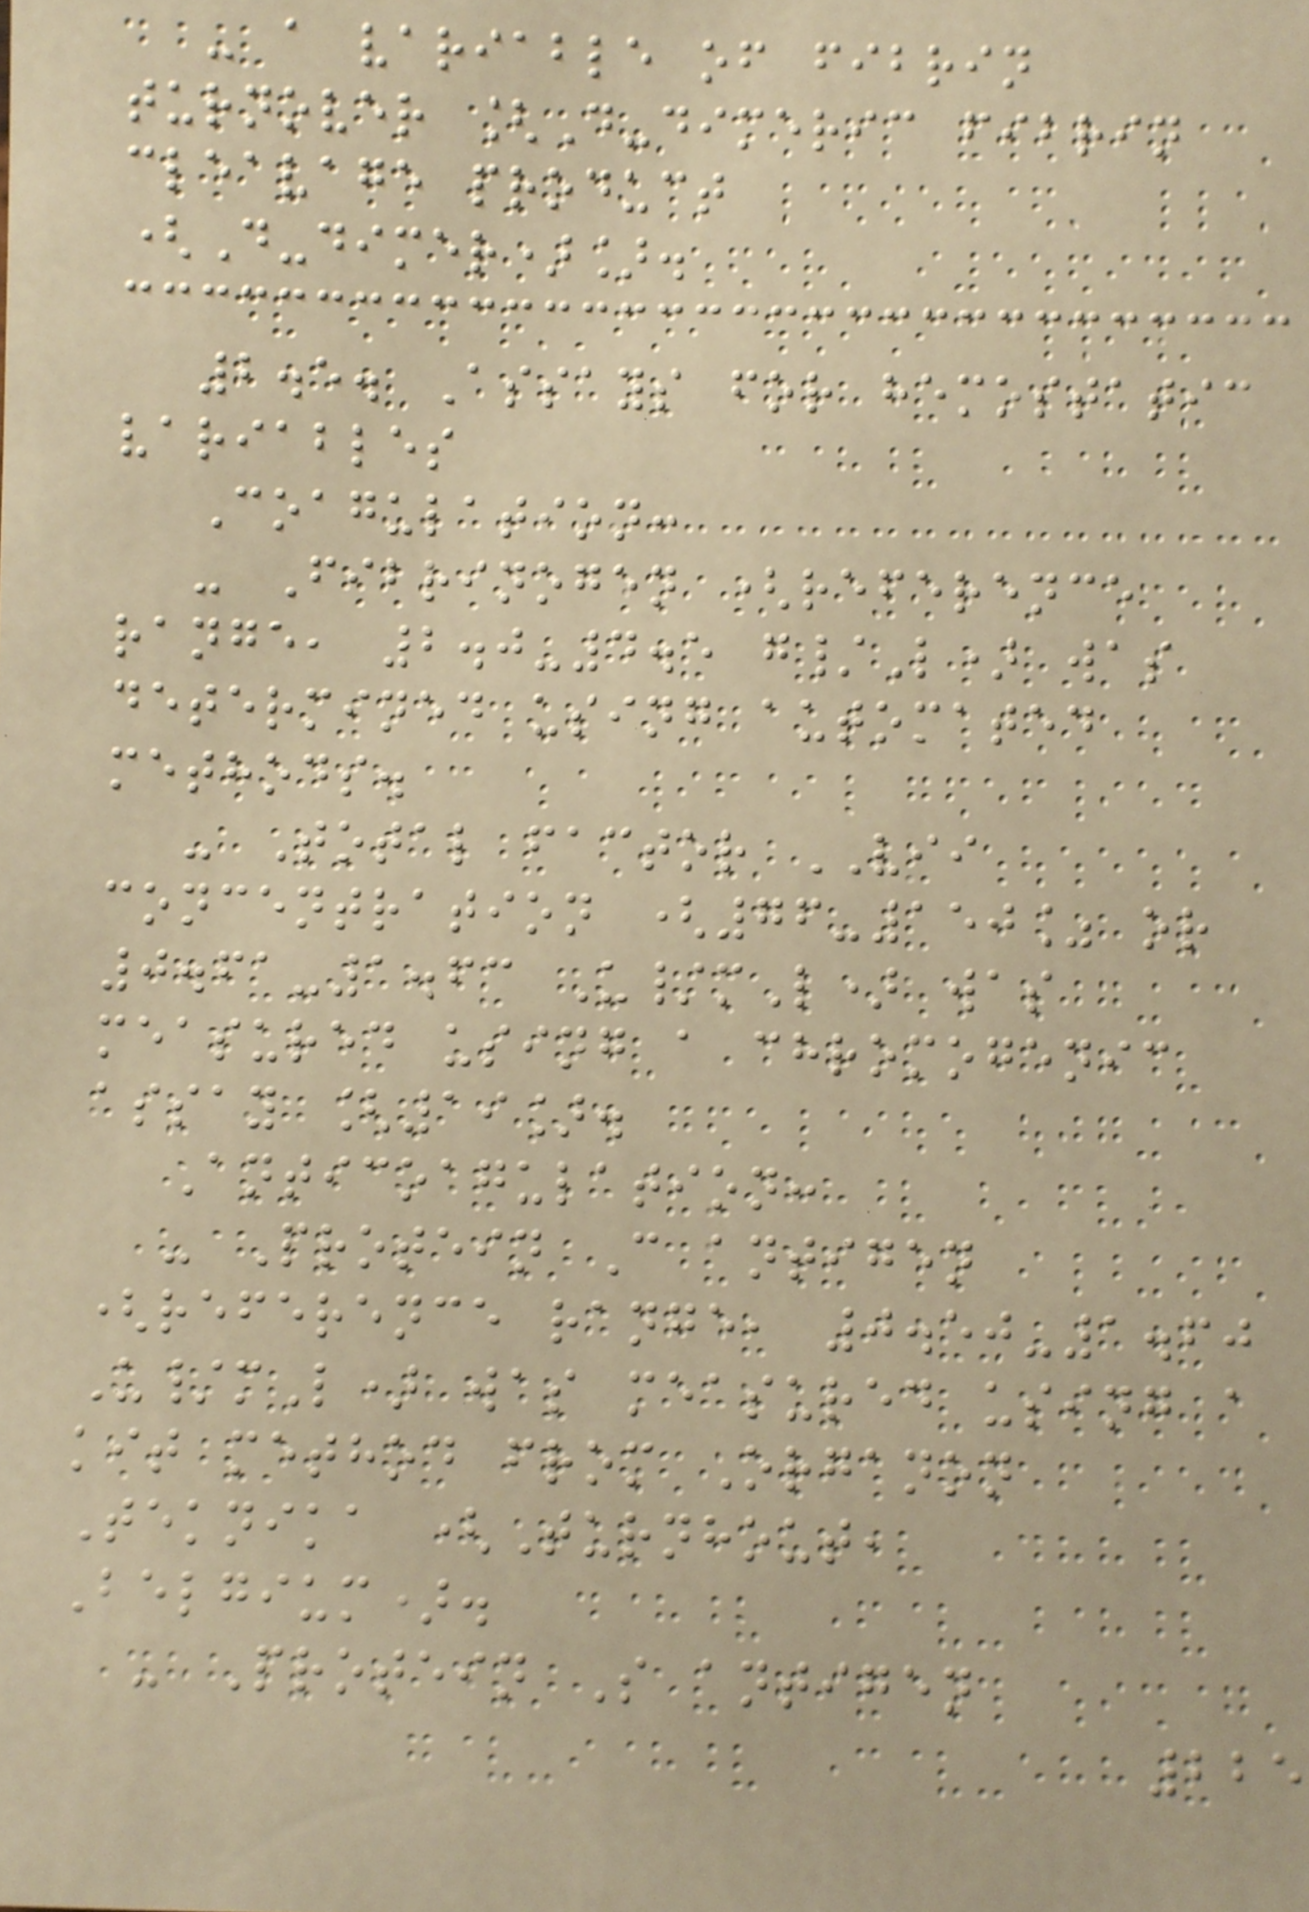- a variable of fibrin
turnover [D-dimeric fibrin
cleavage product
(D-dimer)].
2.5. Assays for hemostatic
variables
Coagulation:
- Fibrinogen (reference
range, 2.0-4.5 g/L) was
determined using automated
methods.
- Total factor VII
concentration (76-150% or
0.61-1.63 U/mL) was
measured using a chromogenic
assay [19].
Anticoagulation:
- Protein C antigen
(reference range, 0.50-1.60
U/mL) was measured using a
kit method from Organon
Teknika (Turnhout,
Belgium).
- Protein S antigen
225
